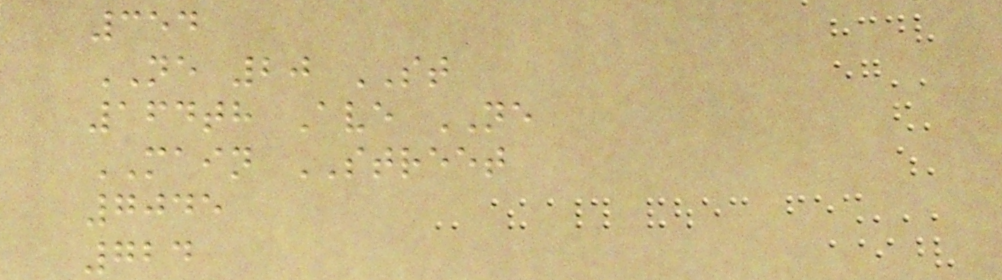354
NE 20 ST
164th Ave NE
MAIN STREET
7045
724
